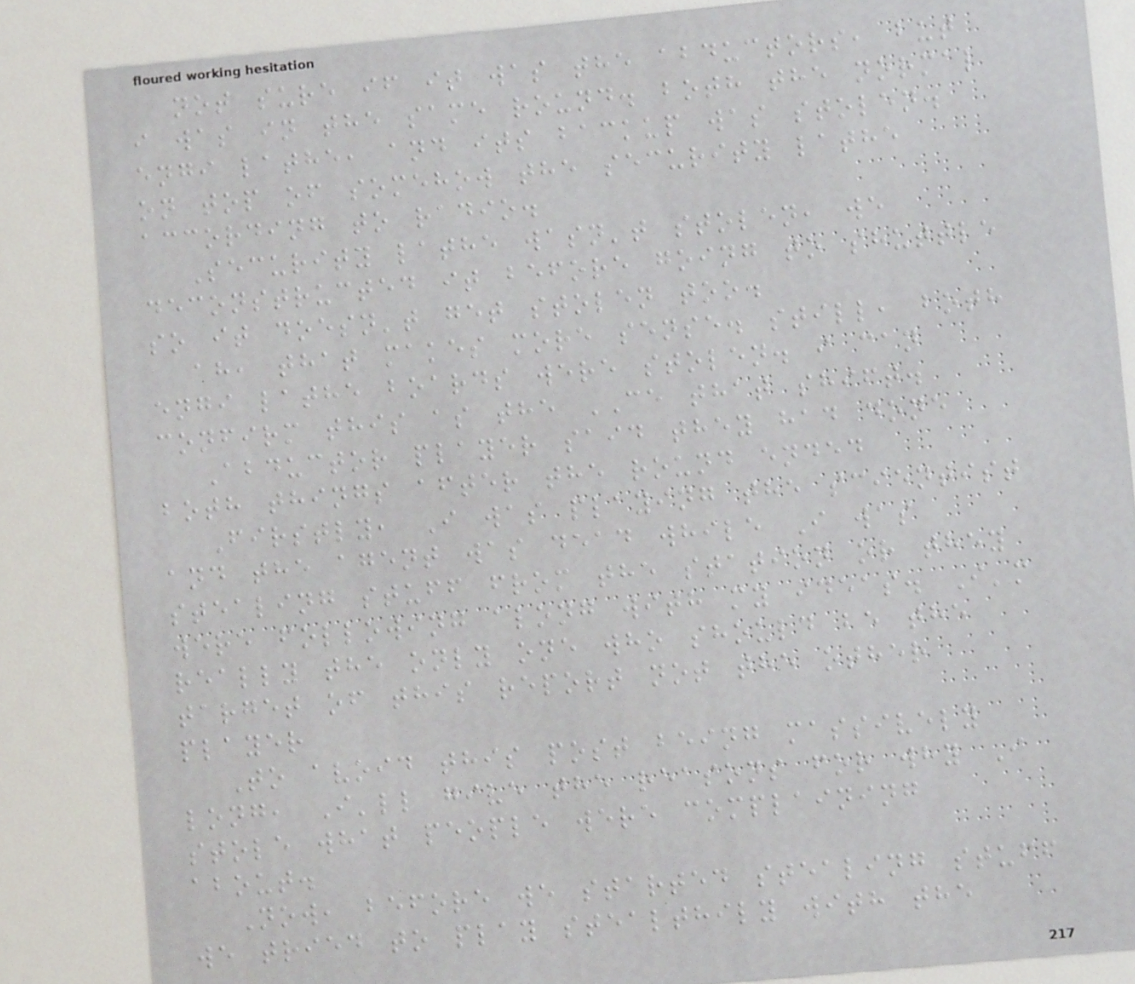not sure if it was the abductors, but
i was in the same round. both the normal
engi lathe, and its backup was stolen.
on top of somehow the security lathe
according to radio.
Security lathe wasn't stolen, we
deconstructed it before going to shuttle
so it doesn't get stolen too.
ah, that makes more sense. still, both
engi lathe boards were stolen. i can
confirm this as the CE that shift.
Abductor player said they had done
both things after the round ended
Firstly, I was playing the scientist
and the agent was dead while I was
stealing stuff from the station or they
were following along with my ideas. I'm
really the only one who should be the
target of this report not the other
player
To avoid this post being massively
long, I'll give the reasons for why I
stole what people were complaining
about.
Now, before we started stealing stuff
we tried to play stealthily with the
